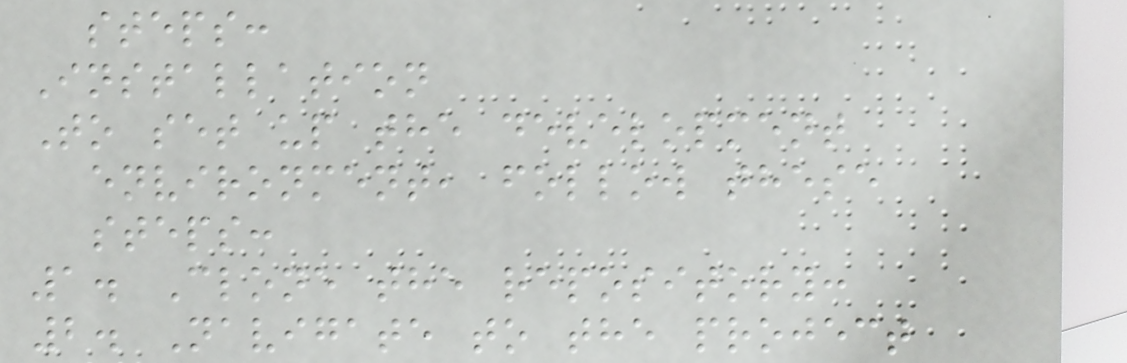steps:
Installation
To set up the development
environment, follow these
steps:
1. Clone the repository:
2. Navigate to the project
